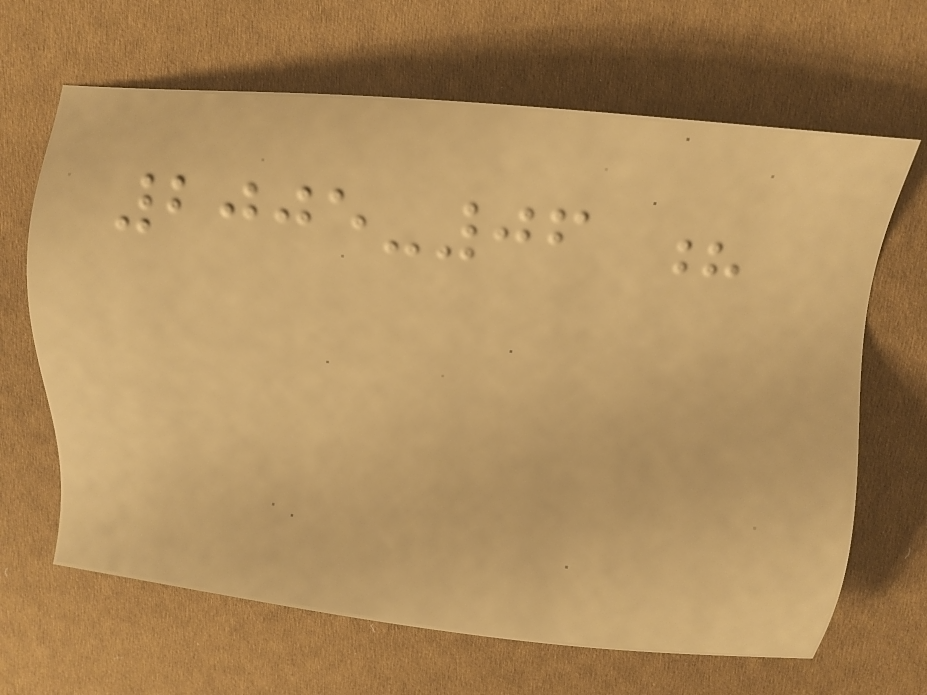2005-06 ?
